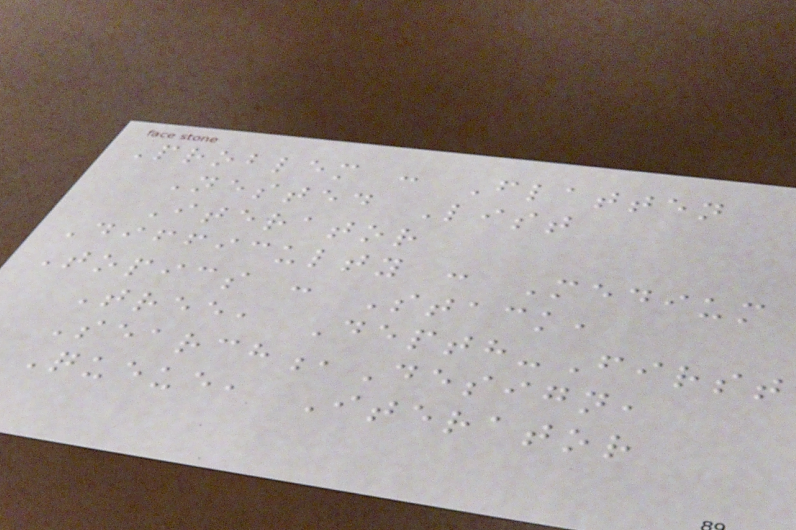Problem : Flatten
Nested List
Iterator
Difficulty : Medium
Topics : Stack,
Tree, Depth-First
Search,Design,
Queue, Iterator
